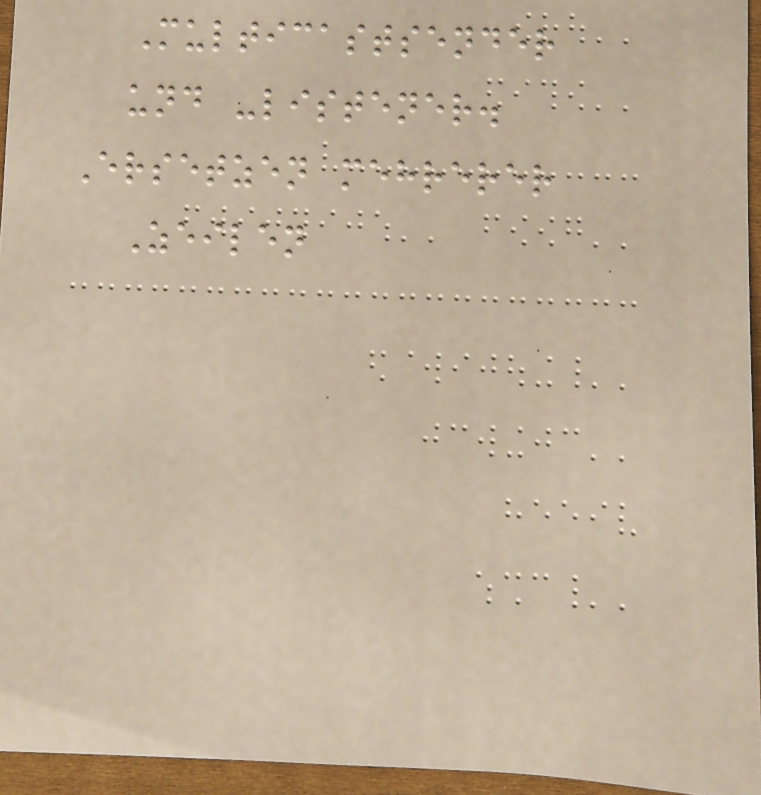Multicastsender
und -listener.
Ersetzen mehrerer
Zeilen
